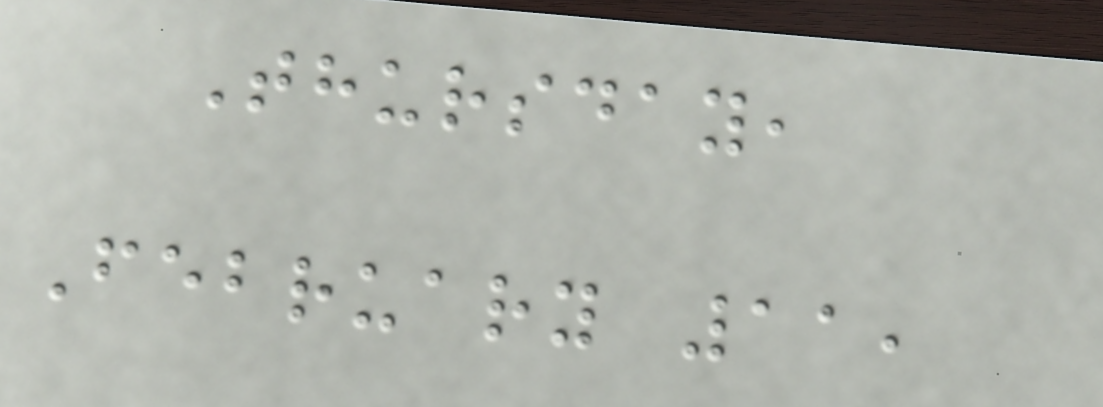Thursday,
February 11,
